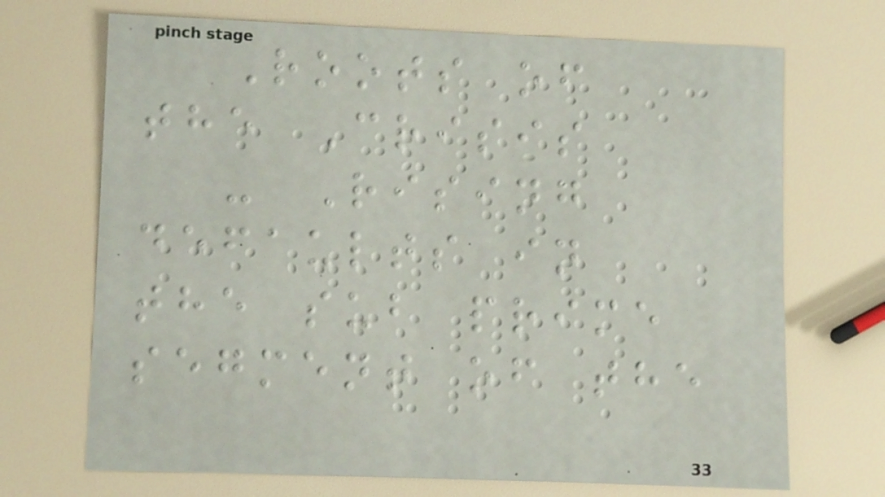Roots of
the Crisis
- Rising
defaults in
the sub prime
segment of the
